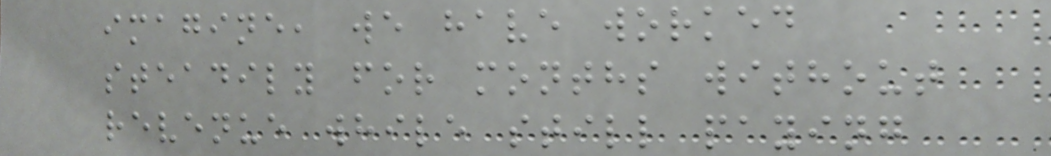imagine, we have worked
steadily for months without
revenue while still paying
